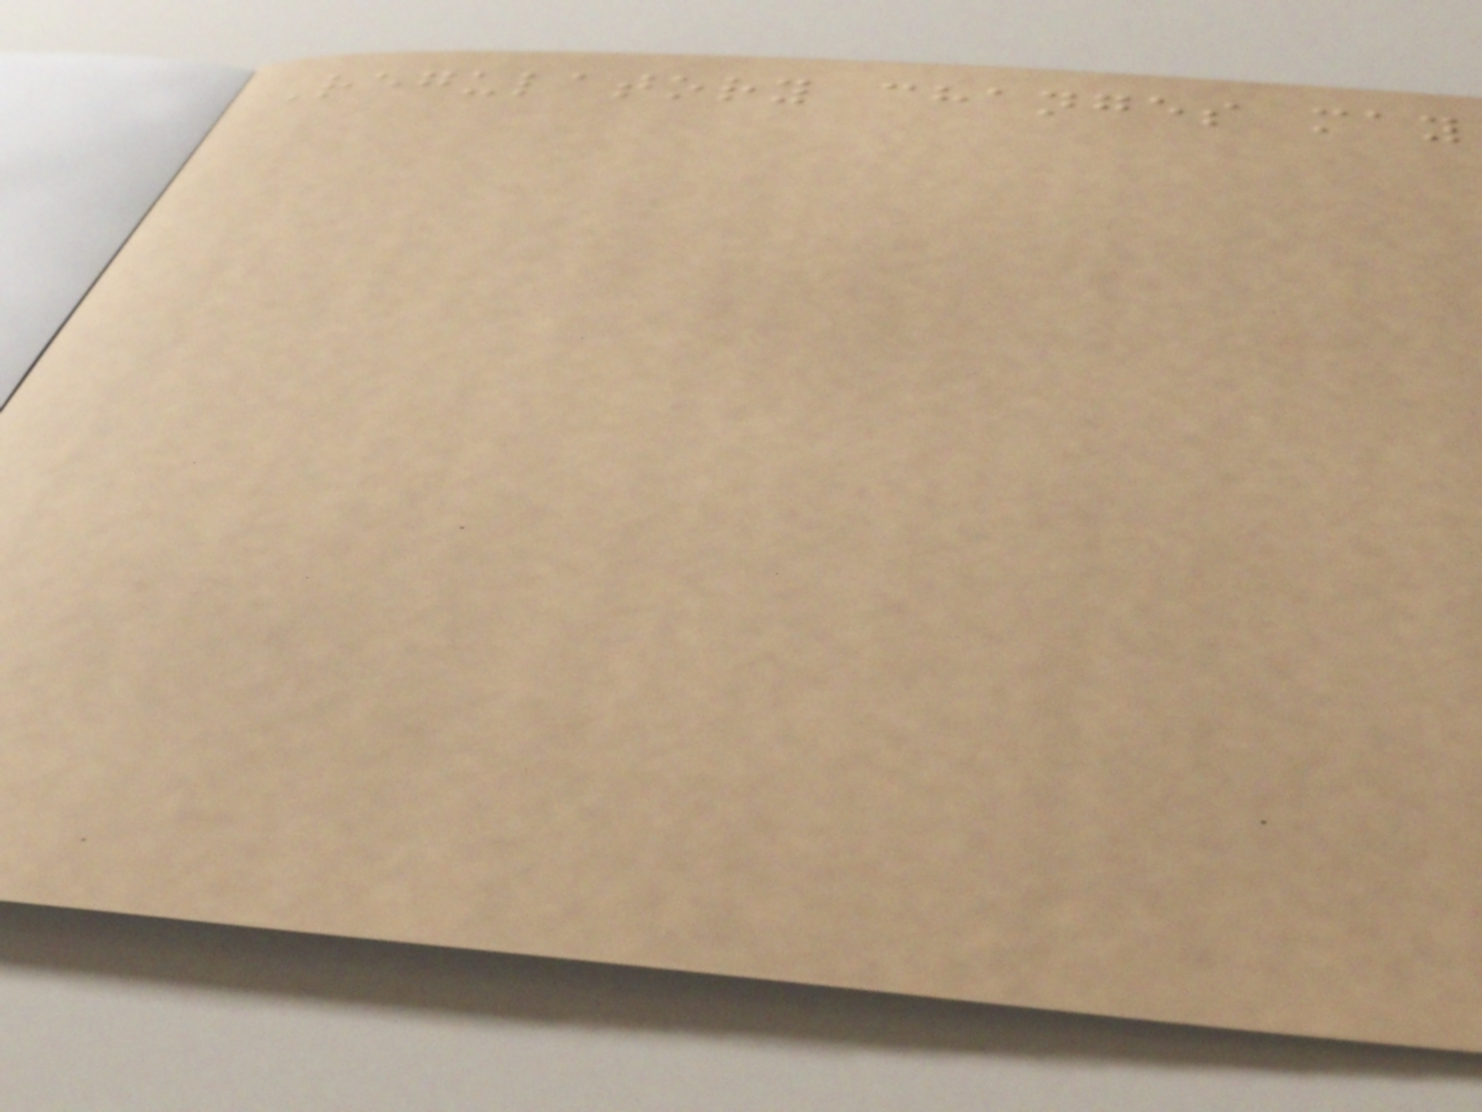Regulatory changes may
